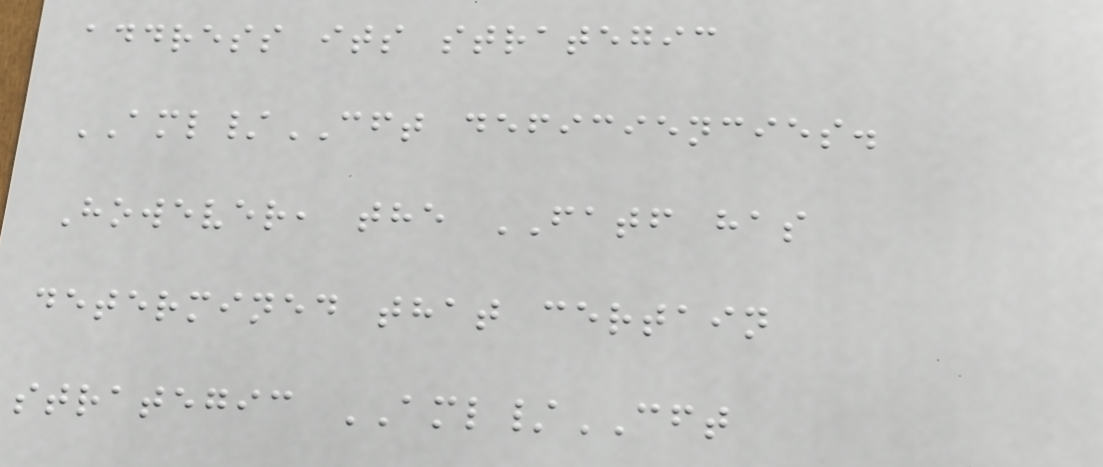address its strategic
AML/CFT deficiencies.
However, the FATF has
determined that certain
strategic AML/CFT
